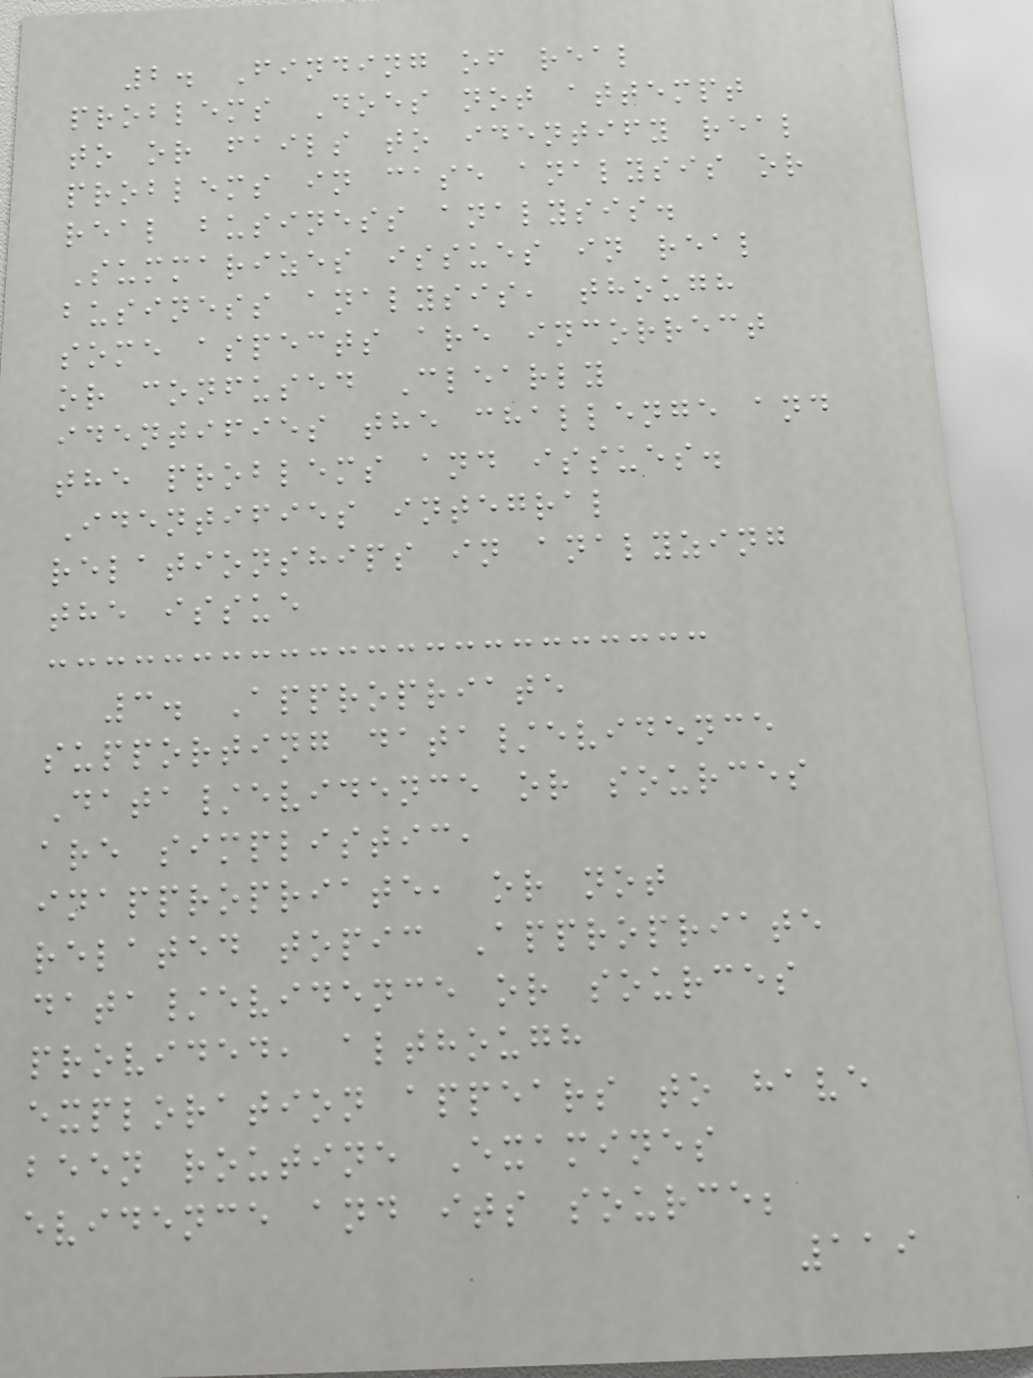2. Finding of real
problems Does not attempt
to or fails to identify real
problems in case analysis or
real business analysis.
Summarizes issues in real
business analysis, though
some aspects are incorrect
or confused Clearly
identifies the challenge and
the problems and issues.
Identifies integral
relationships in analyzing
the issue
3. Appropriate
supporting data/evidence
Data/evidence or sources
are simplistic,
inappropriate, or not
related topic Appropriate
data/evidence or sources
provided, although
exploration appears to have
been routine Examines
evidence and its source;
119
